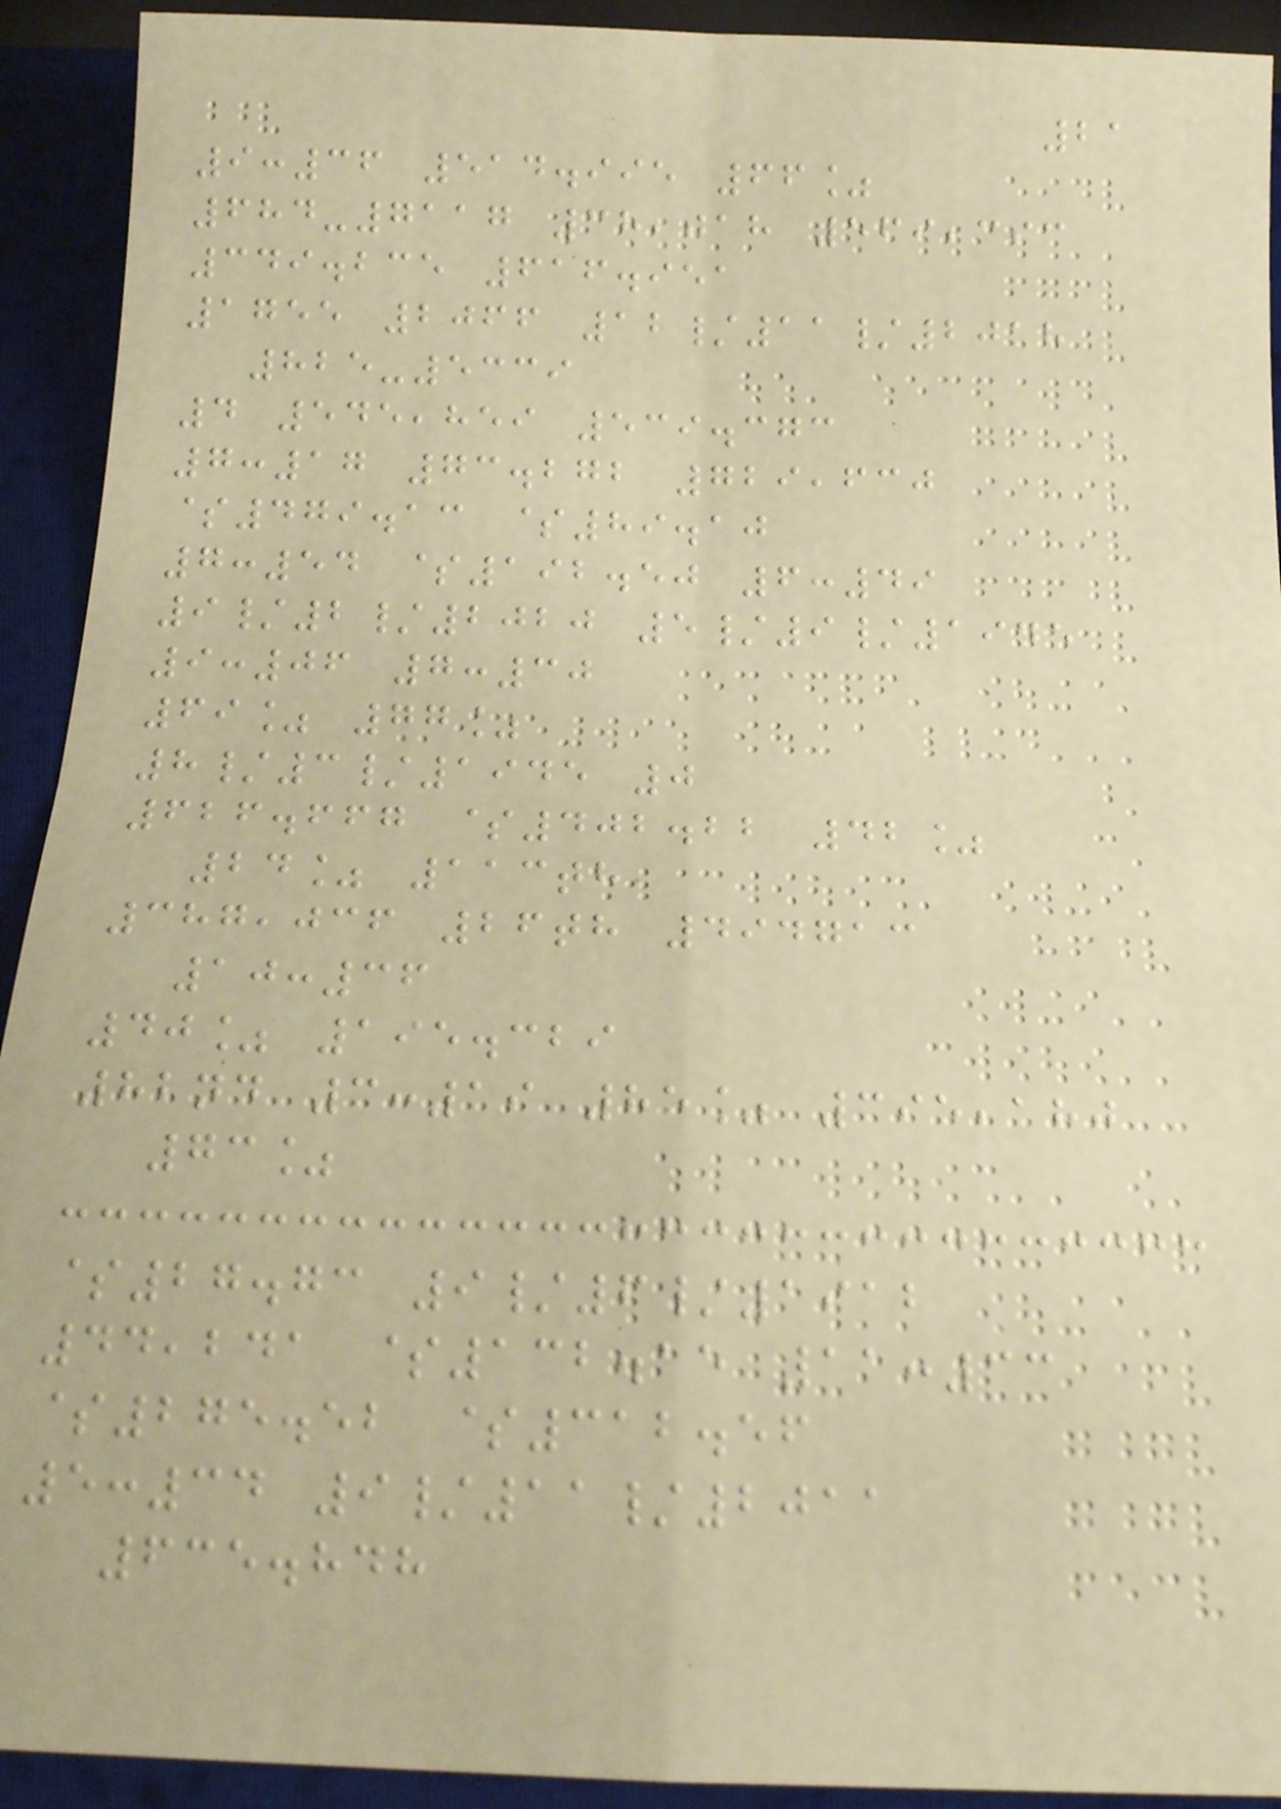21
9:36 514.995 66%
684-7117 38,018 569,393
349.235 616.951
1755 2066 12/11/2018
825-5339
4 545,859 539.373
7:17 73.272 729,630
$479.13 $89.10
7:54 $192.50 6:49
9/2/2020 5/9/1945
9:06 7:30
69% 77%
8/3/1945 0
626.667 $402.22 42%
24% 113th
387,036 26th 494713
10:36
40% 195.329
82nd 3:19 85% 395,180
73%
$27.73 9/6/1912
44,241 $132.15 11:33
$275.52 $312.56
5:34 9/11/2011
635.848
